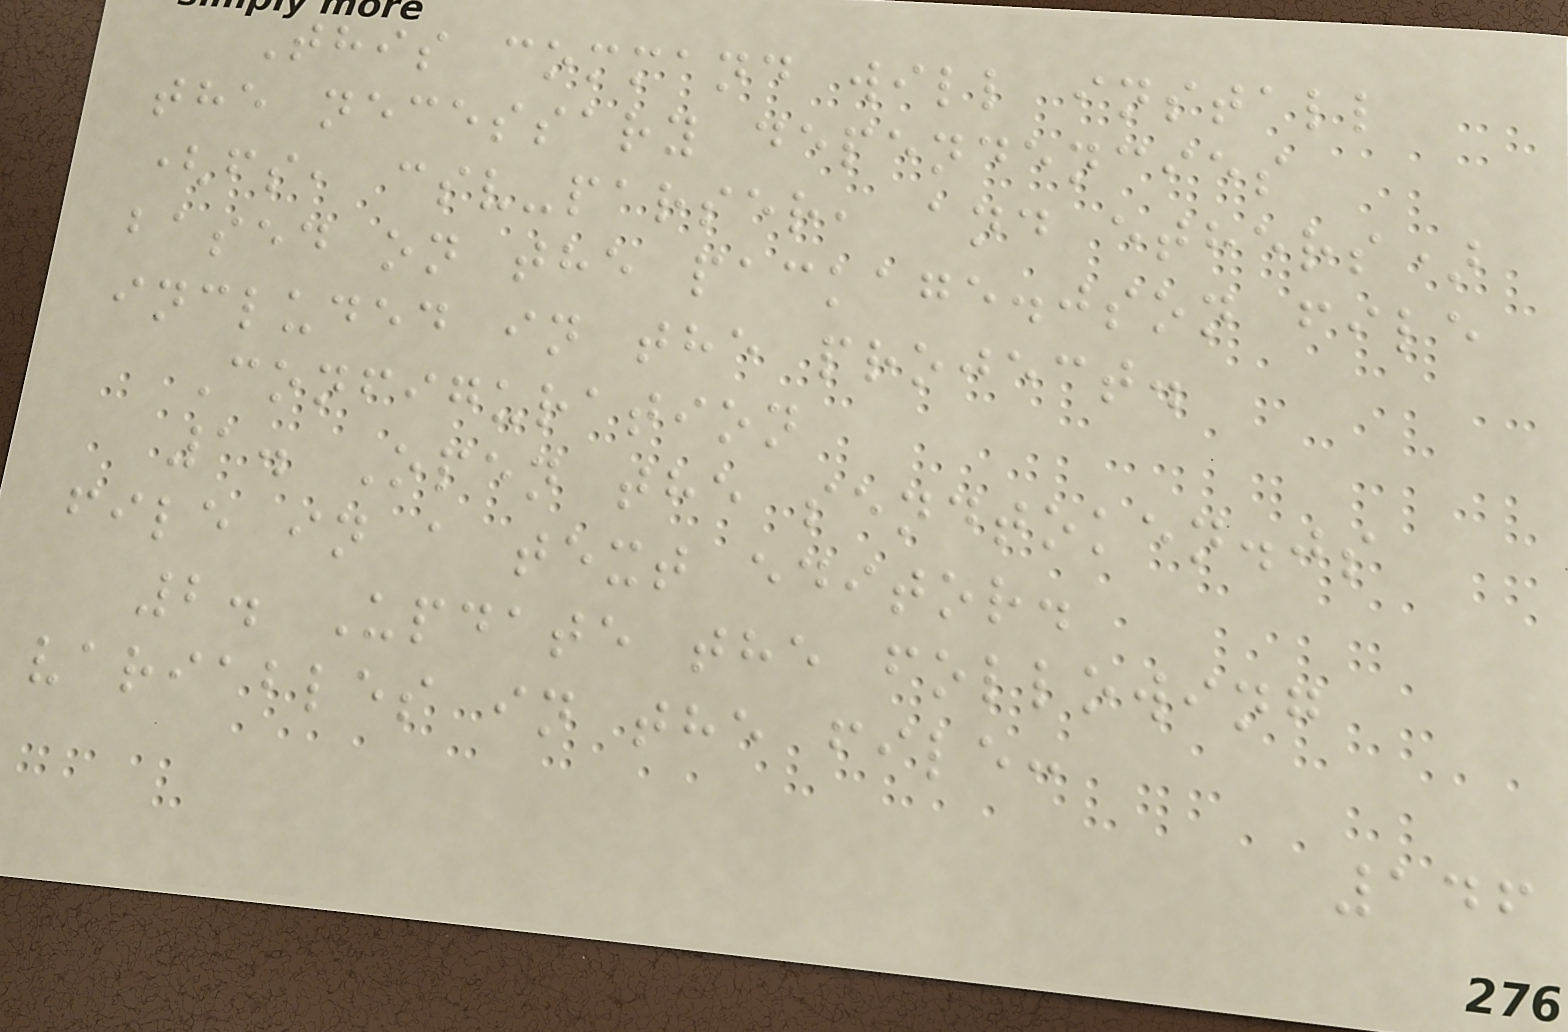This command will install
the necessary dependencies
(fs, csv-parser, and ethers)
based on the package.json file
included in the project.
Configuration
1. Open the sendtoken.js
file in a text editor.
2. Update the following
variables in the file:
146
